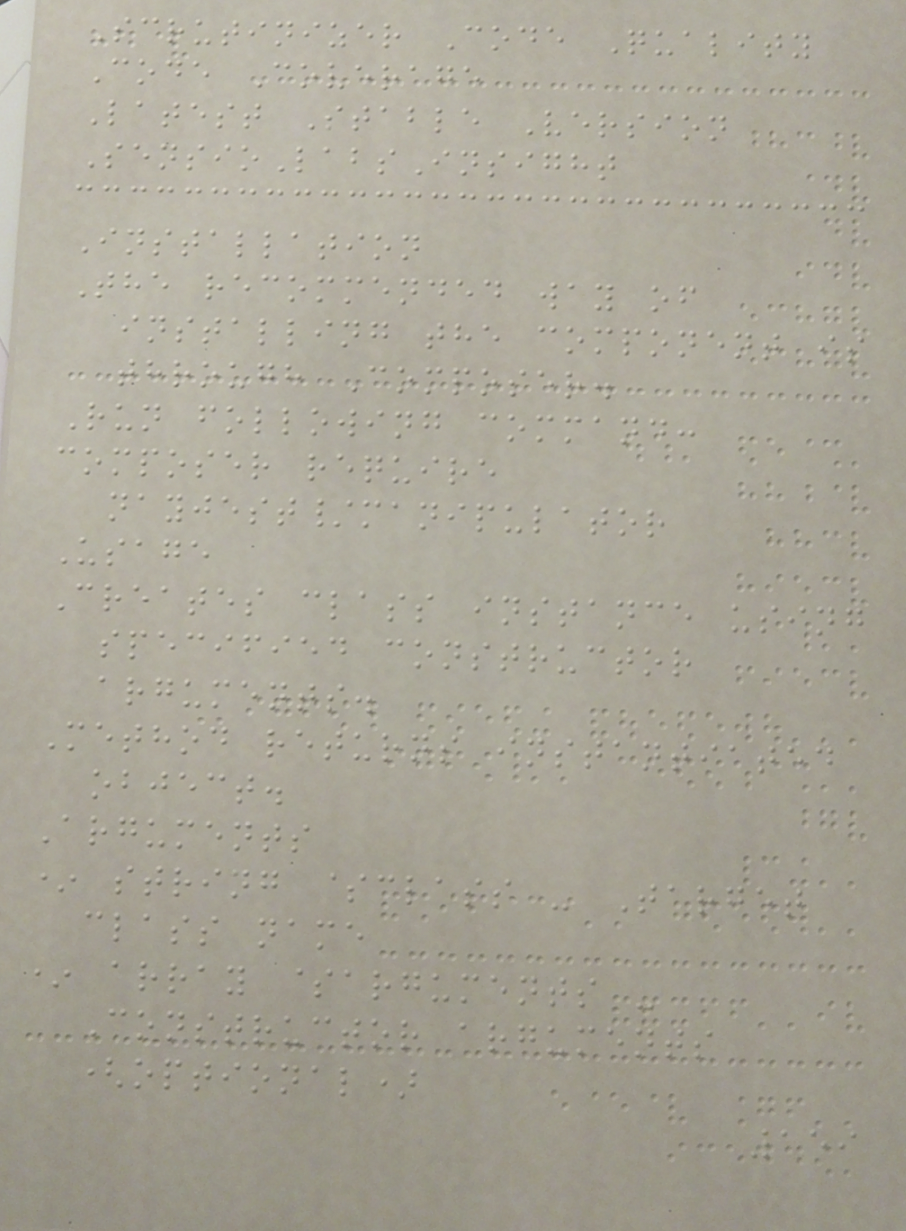Scrutinizer Code Quality
Code Coverage
Latest Stable Version
SensioLabsInsight
Installation
The recommended way of
installing the component is
through Composer.
Run following command:
composer require
nayjest/manipulator
Usage
Creates class instance using
specified constructor
arguments.
Method returns instantiated
object.
Arguments
* string $class - Target
class name
* array $arguments -
Constructor arguments
(optional)
159
